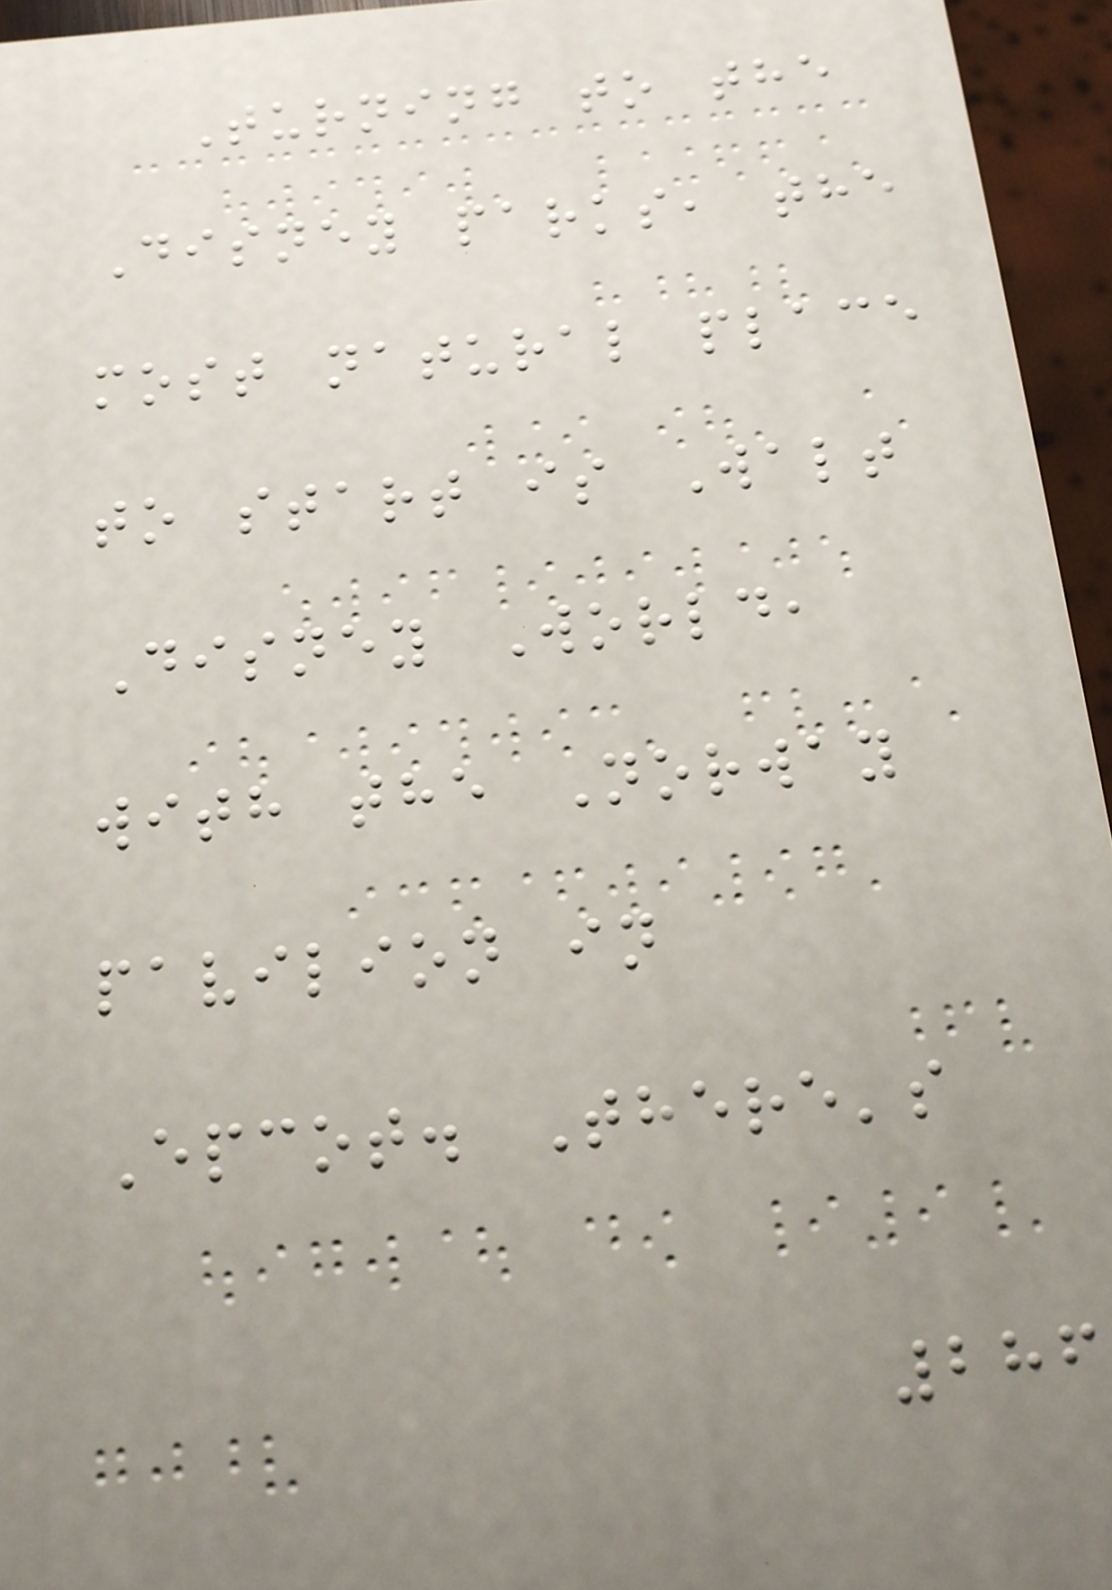Turning to the
Disney parks, the
most natural place
to start is Walt
Disney World,
with the Norway
pavilion in
Epcot. There's
286
